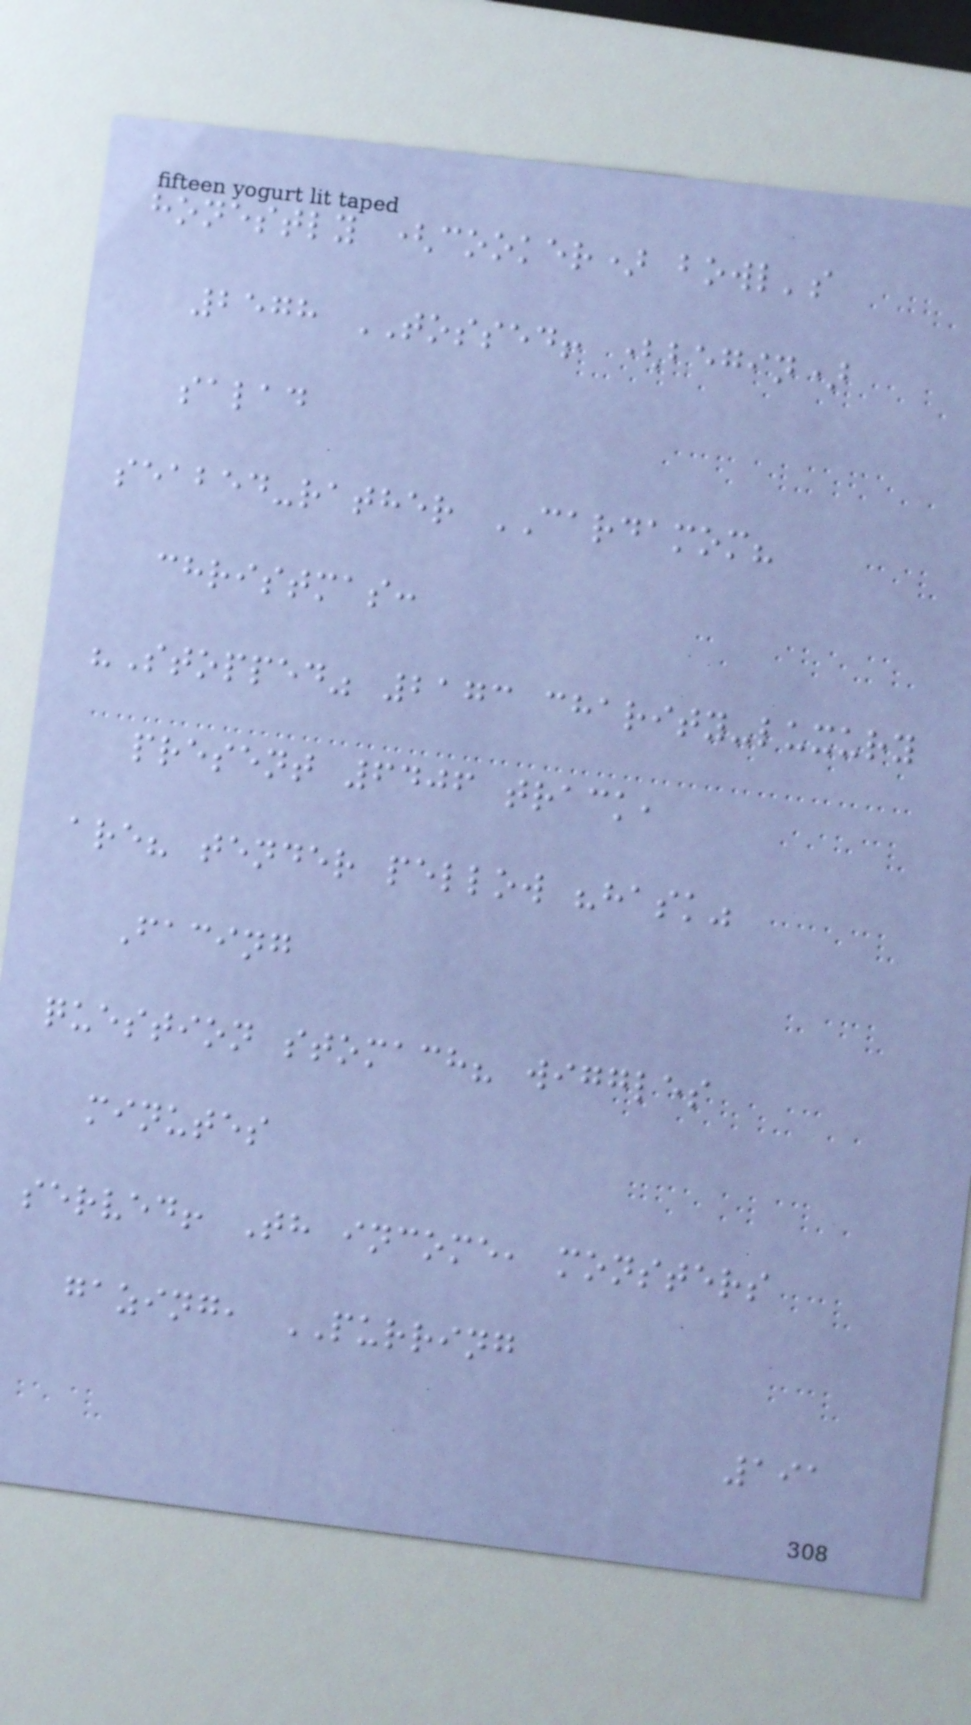honestly (cooker) bowl's
2578 TOSSED! (begin)
salad
seabed-rather CARDAMOM?
christmas:
"Stopped" 2173 charity-luxury
present 6406 track,
are? tender pellow "hask"
Facing
question stomach? wiggles
minutes
served! Th income, monsters
gazing, PURRING
191
